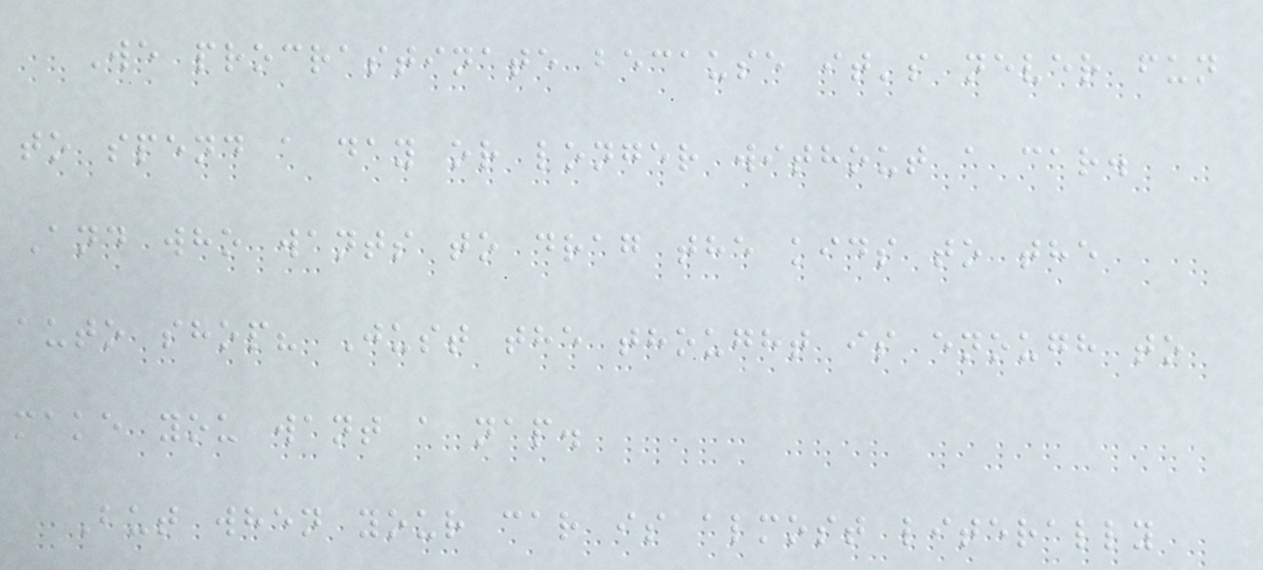We procrastinate because it's never fun
to spend a day or longer without a car.
And who wants to drag the kids to the
auto shop? Just the thought is enough to
make you want a nap.
But when your car is almost literally
